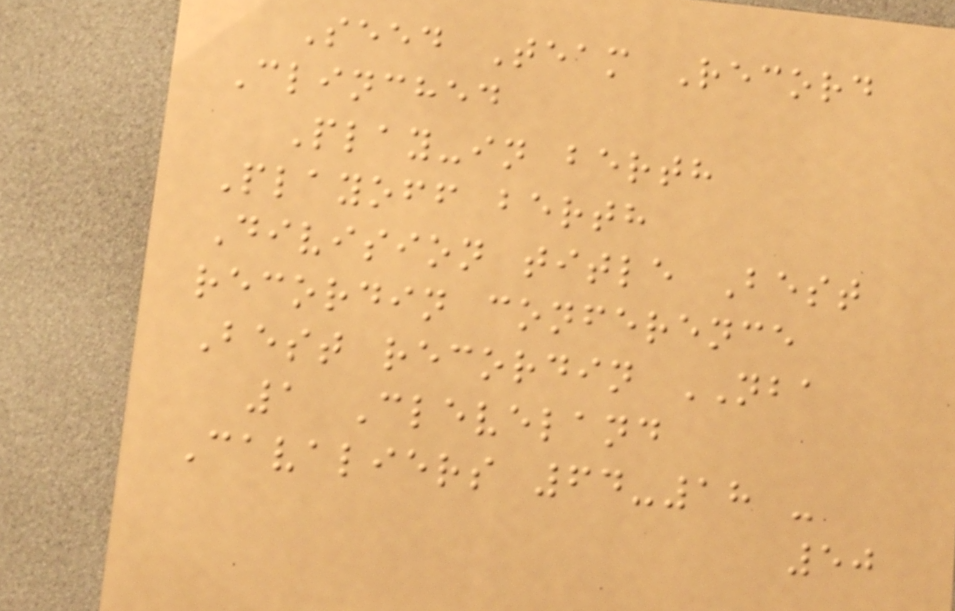Seed Team Record
Clinched
Play-in berth
Playoff berth
Division title Best
recordin conference
Best recordin NBA
1 Cleveland
Cavaliers 64-18 -
50
